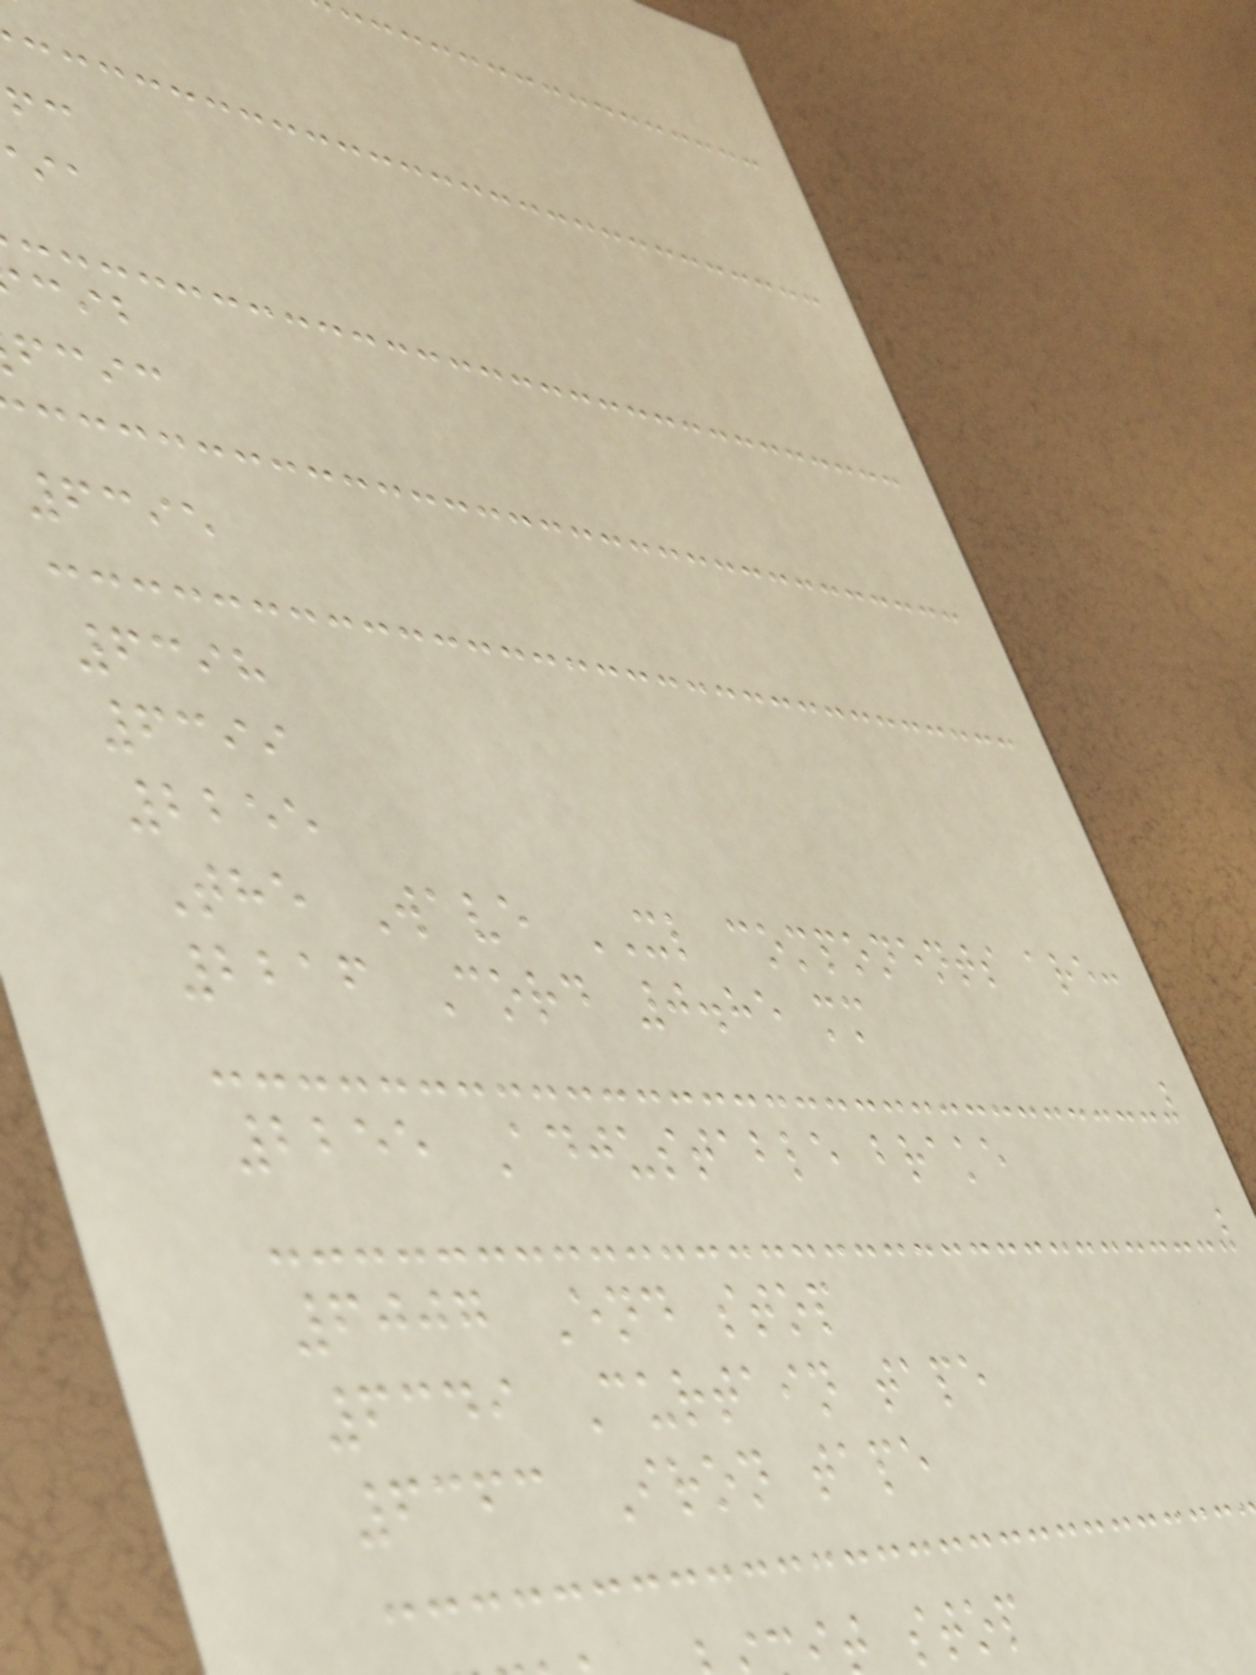fcic
6395
6398
6399
2255
The Wave XL components are:
2216 Cord 0.85 mm
2255 Adjustable brake
6007 End stop
6349 Curtain tape
6363 Iron tape
t stop
